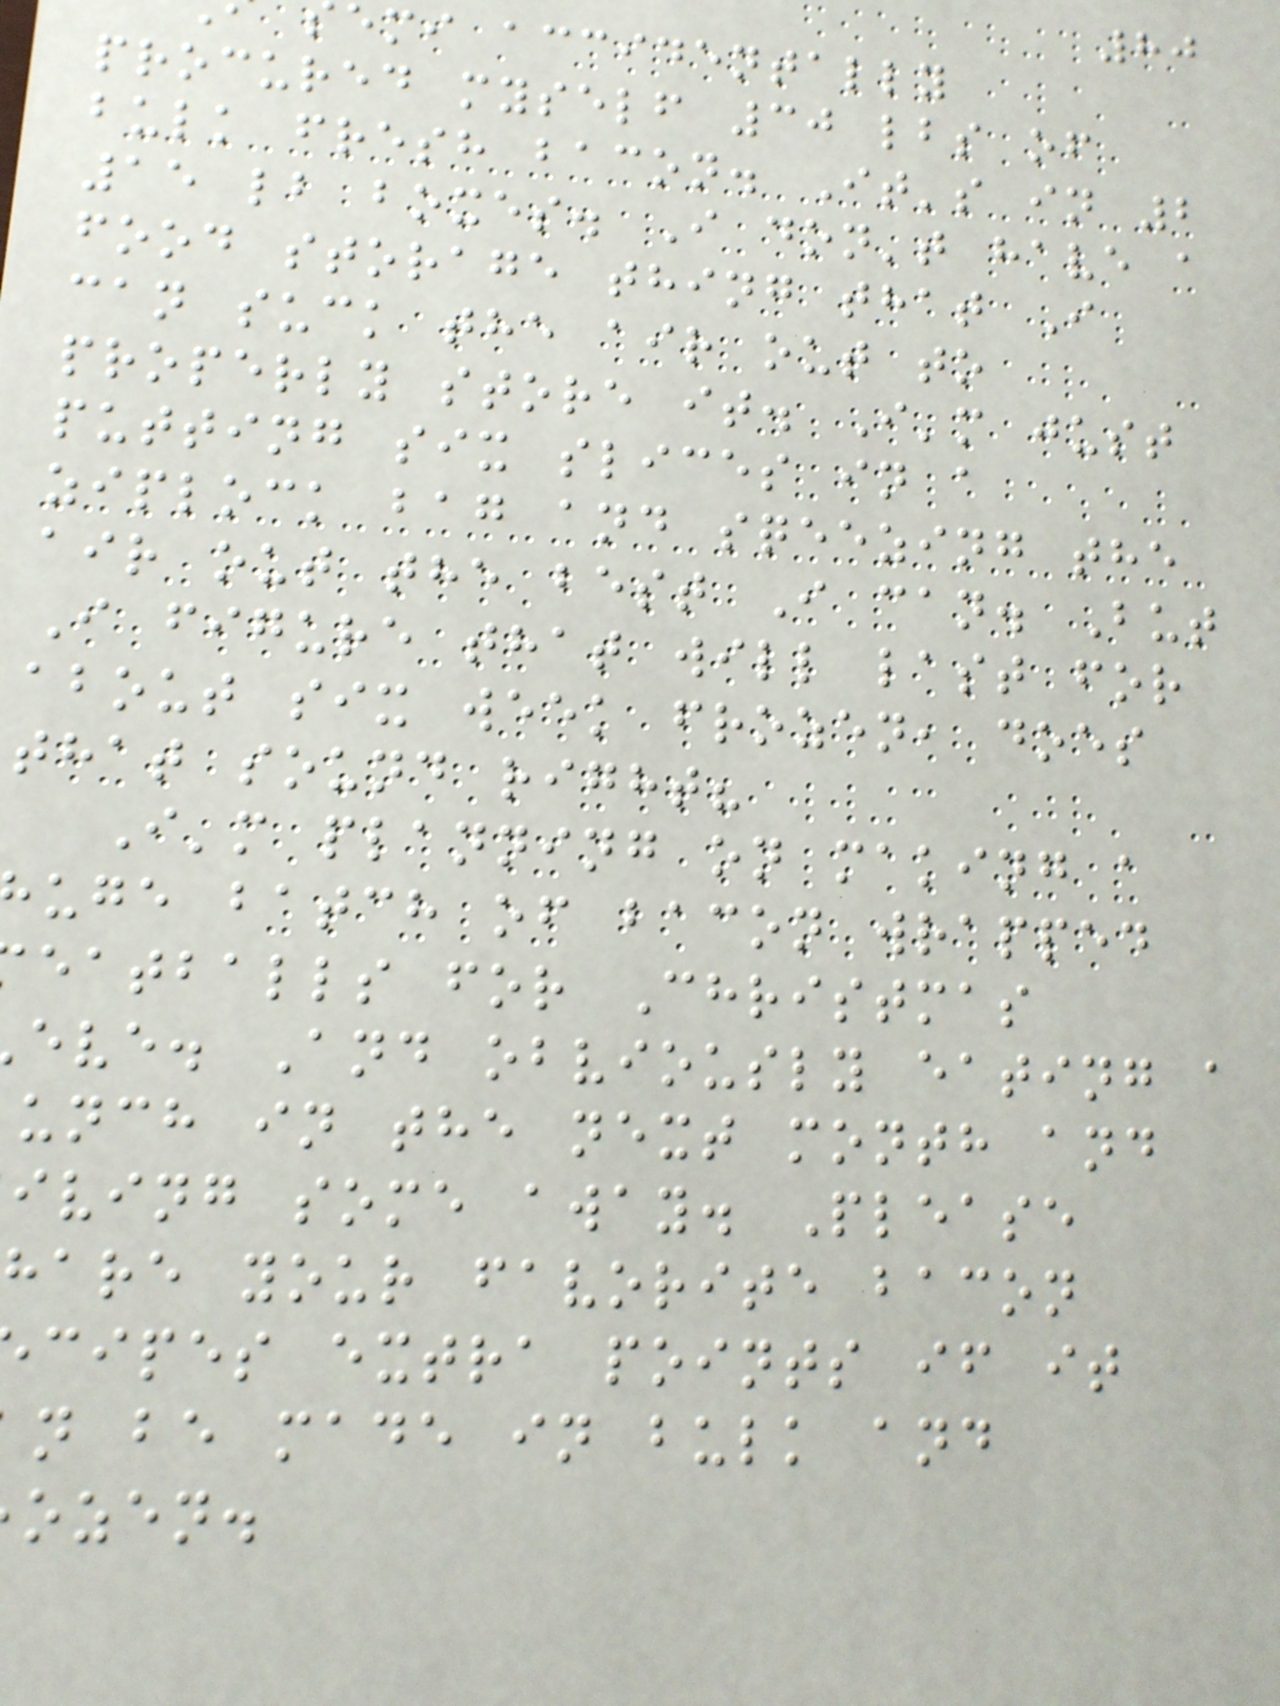80
emi accidentally
procured myself 30 lbs of
bulk fresh bacon. It's in 2
15 lb boxes. I don't have a
food storage thing that I
can suck the air out to
properly store it. I'm just
putting six slices in a
ziplock bag and sqeezing the
air out the best I can. But
I figure that will last for
about six week frozen, does
that sound right?
I'm planning on making a
uge batch of bacon wrapped
eatballs for Christmas
eve. And obviously eating a
unch in the next month and
iving some away. Please
hare your favorite bacon
cipes extra points if it
n be made in bulk and
ozen.
